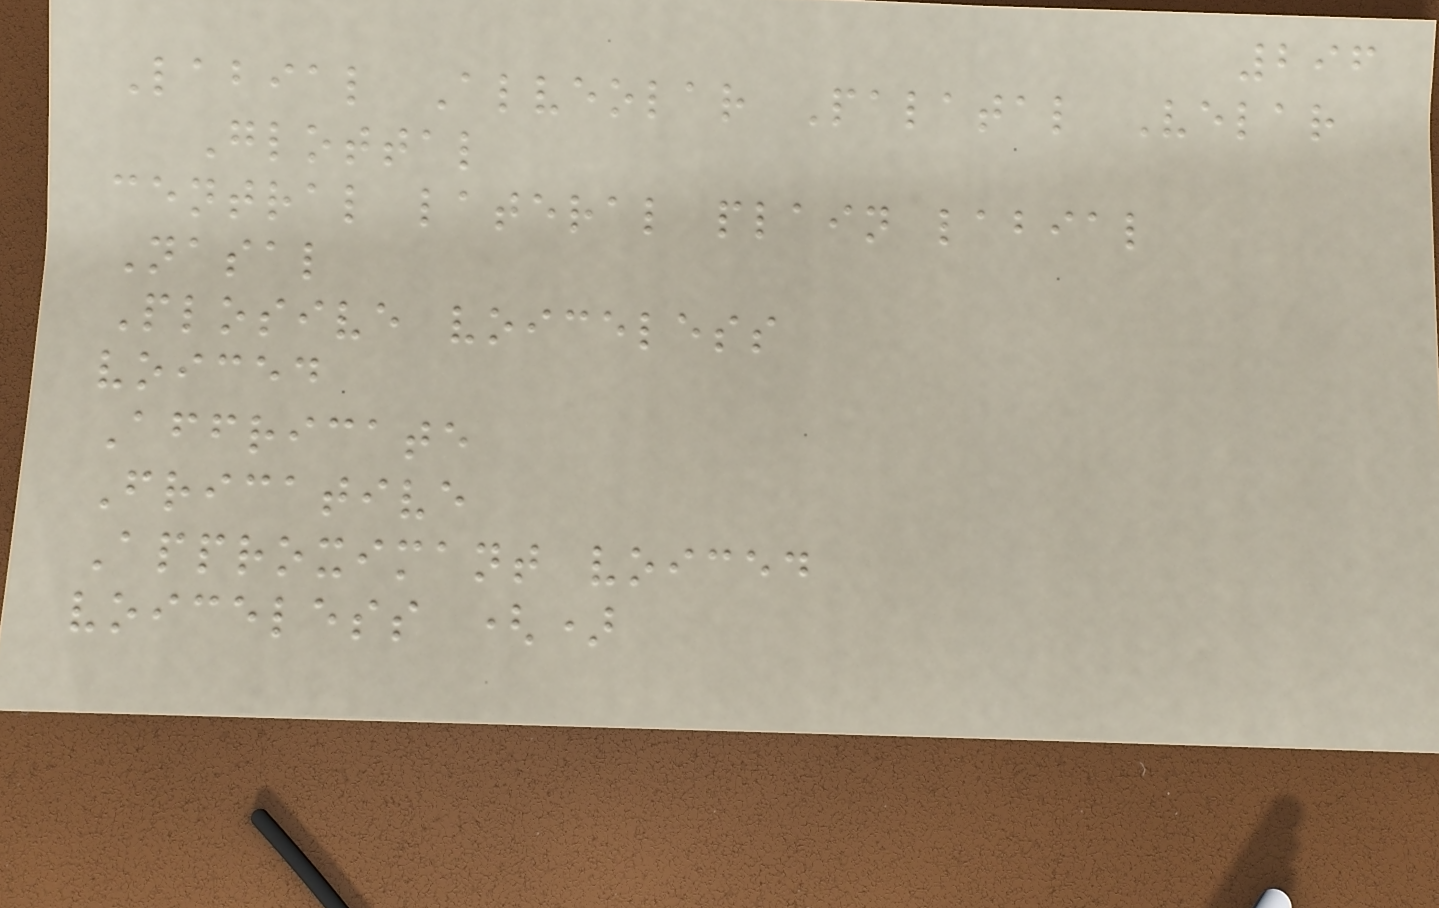296
Labial Alveolar Palatal Velar
Glottal
central lateral plain labial
Nasal
Plosive voiceless
voiced
Affricate
Fricative
Approximant voiced
voiceless ()
